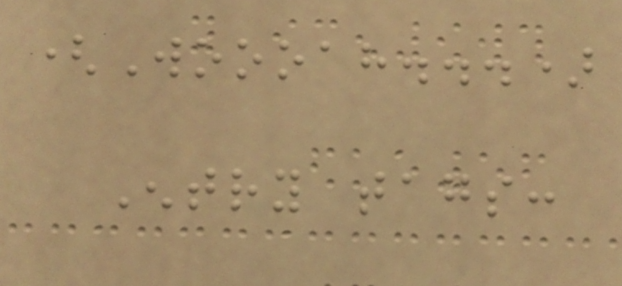(Woooah...)
Entry tags:
